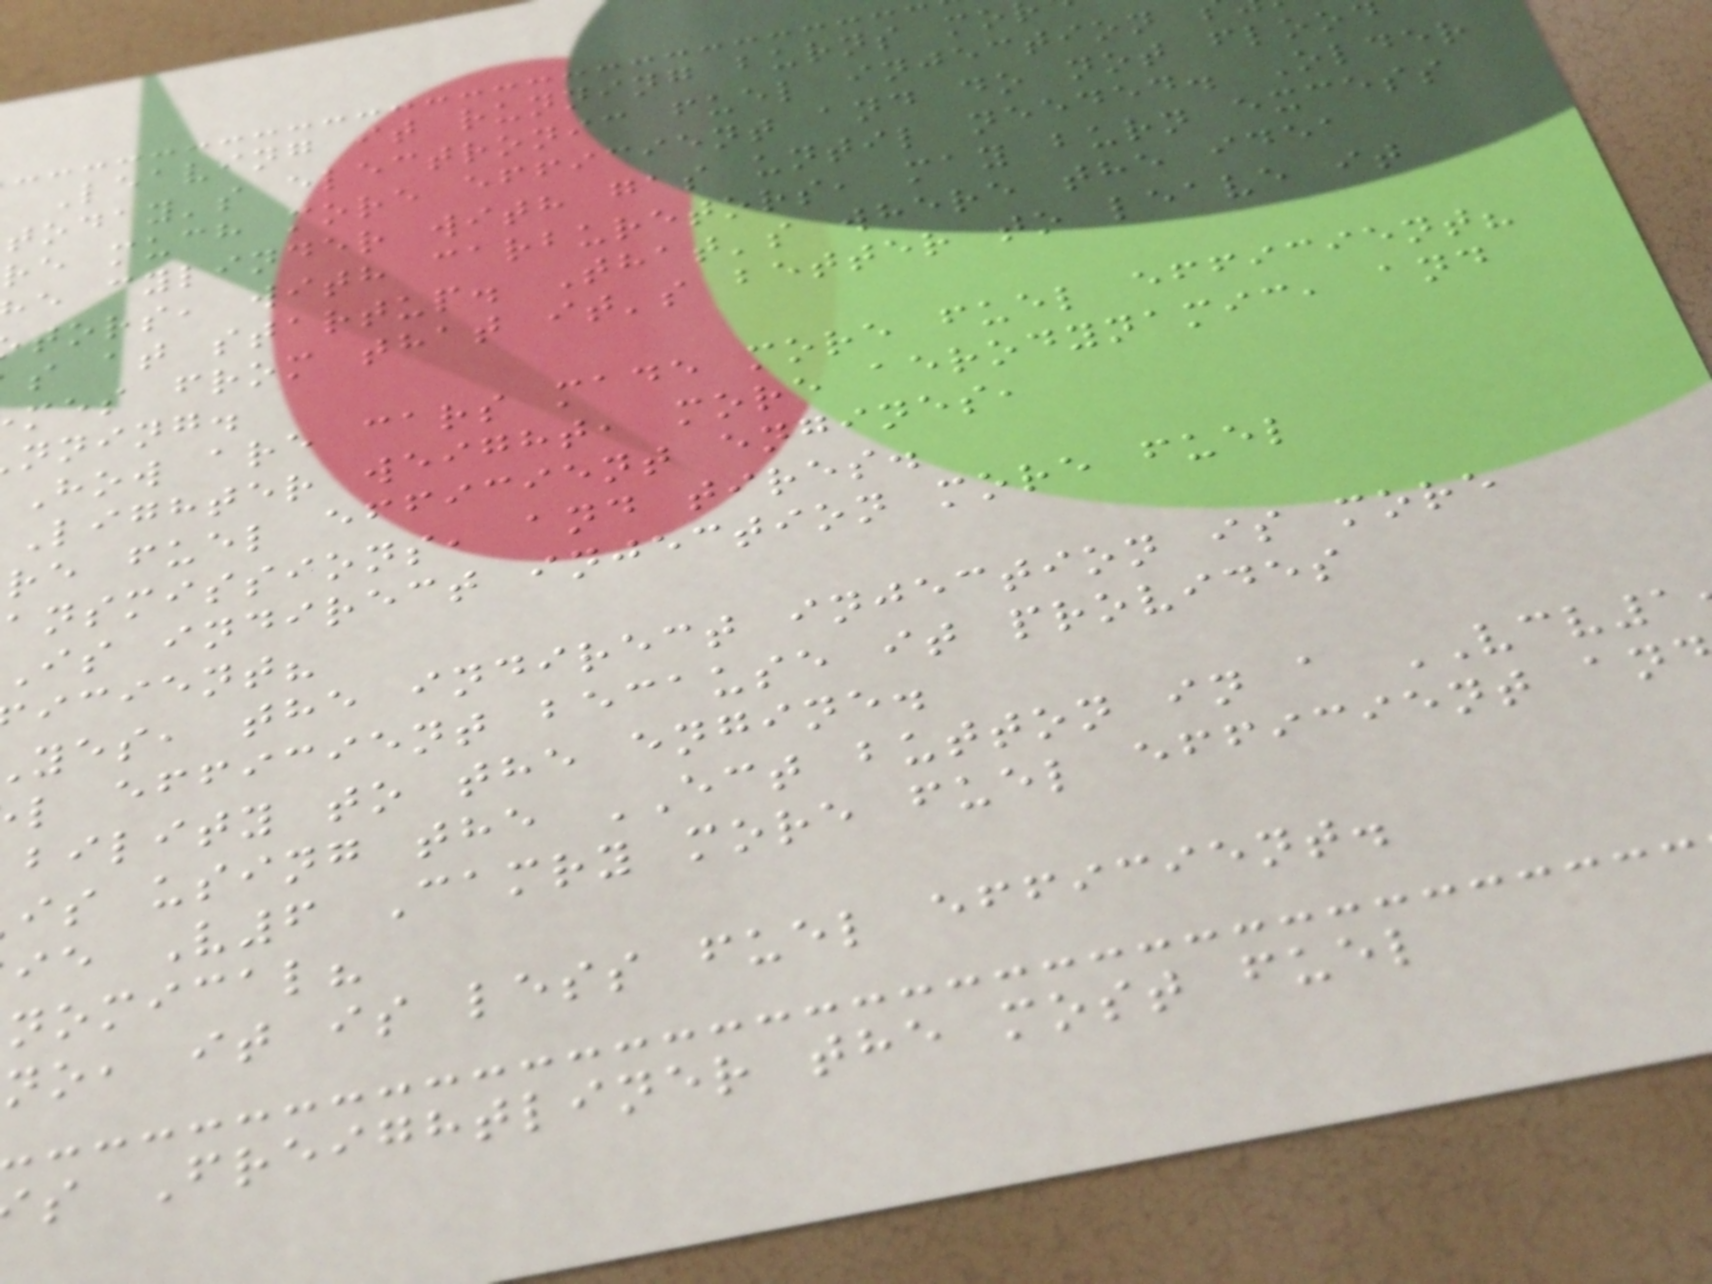Leaving it running burns mo
today's electronic fuel injection
re much more efficient and do not floo
e cylinder with gas until needed. Older
tors, with carburetors, may burn excess
s at startup. That's where the idea
mes from that it's better to leave it
nning.
How are cars made more fuel efficient?
Lighter weight, more aerodynamic, and
re fuel efficient engines,
ansmissions, and tires.
is indirect injection more fuel
icient?
yes, the indirect injection is more
l efficient because it provides
bility to the engine.
is using the ECT button in a VCV1
ie V6 Camry more fuel efficient an
nomical?
no, it is less fuel efficient.
s Freightliner the most fuel
